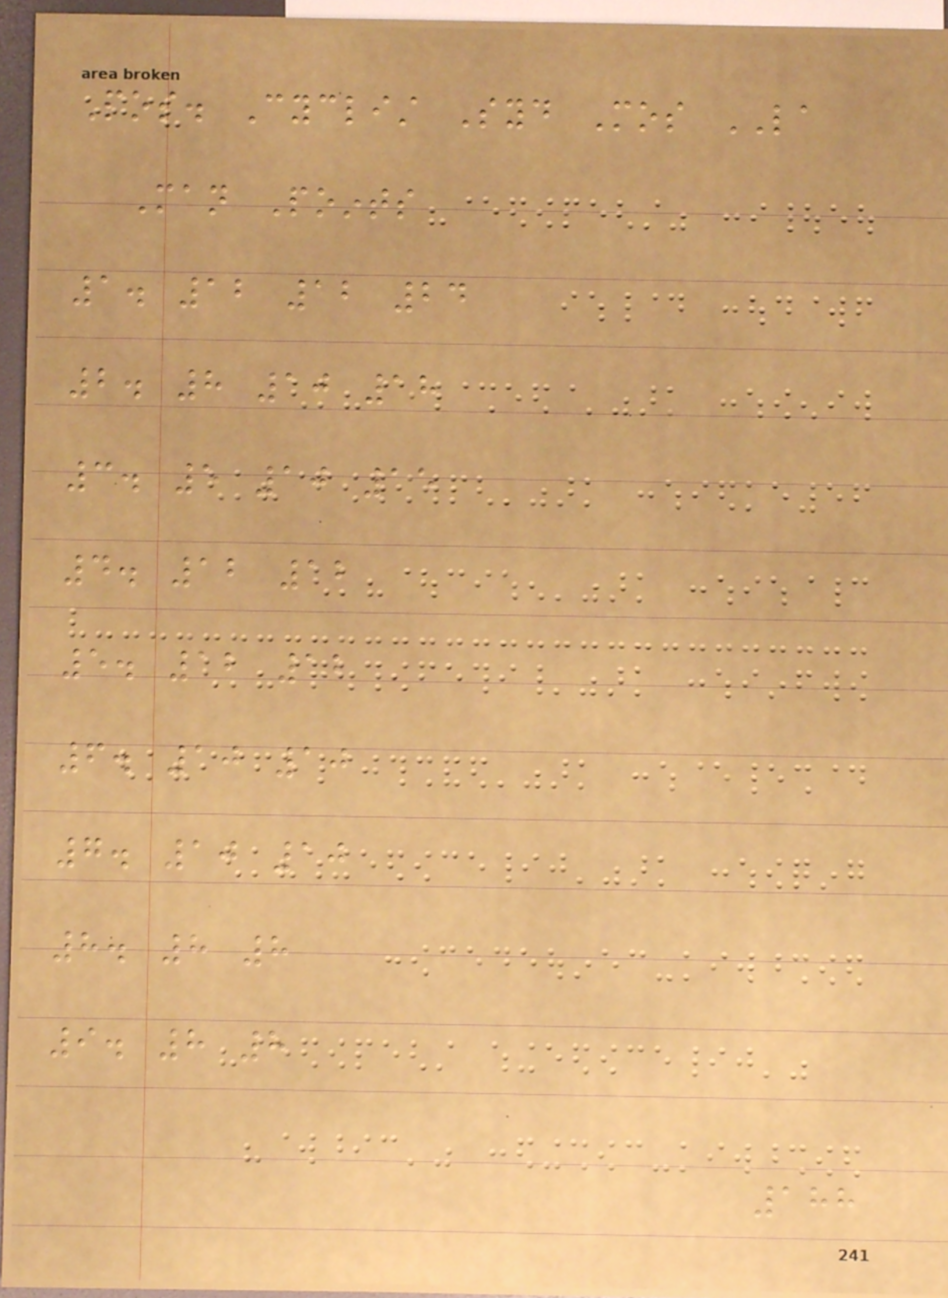Pos. Cyclist Syd Mos LA
Man Points
1. 12 12 24
2. 8 10 18
3. 5 10 15
4. 12 12
5. 12 12
6. 10 10
7. 10 10
8. 8 8
9. 8 8
188
